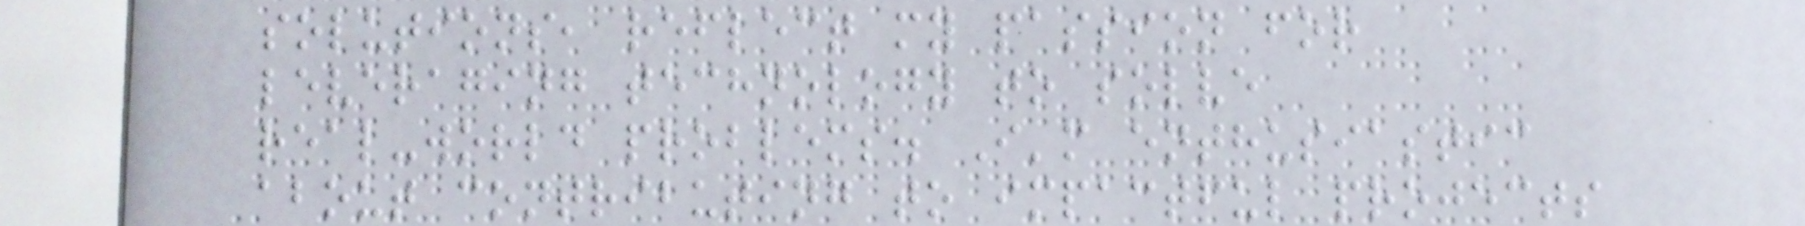solutions, reflect my passion for
leveraging technology to solve
real-world problems. I'm enthusiastic
about contributing to impactful projects
